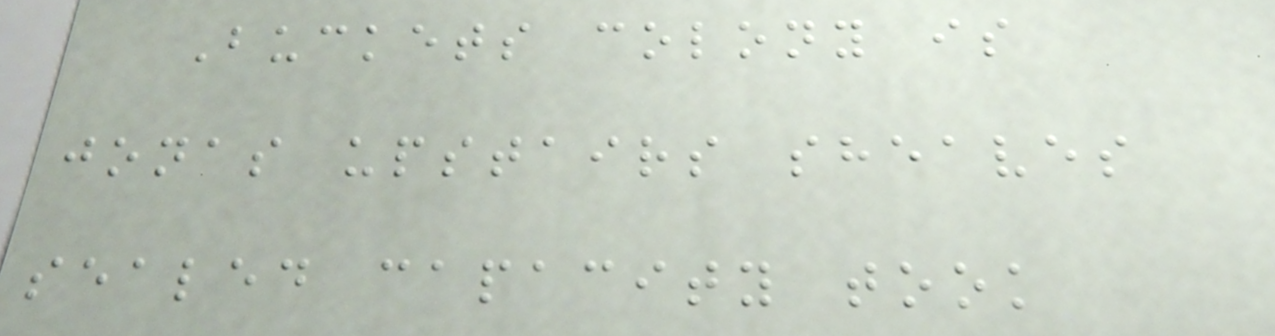Buckets colony is
jonas upstairs sheaves
sealed capacity took
